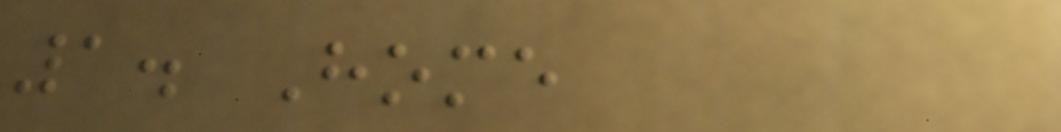1. Home
